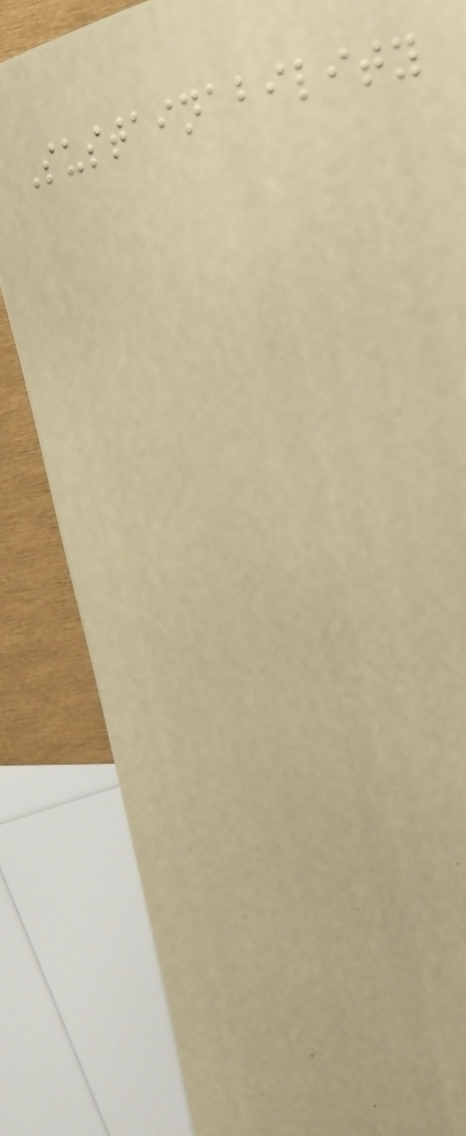Sustainability
